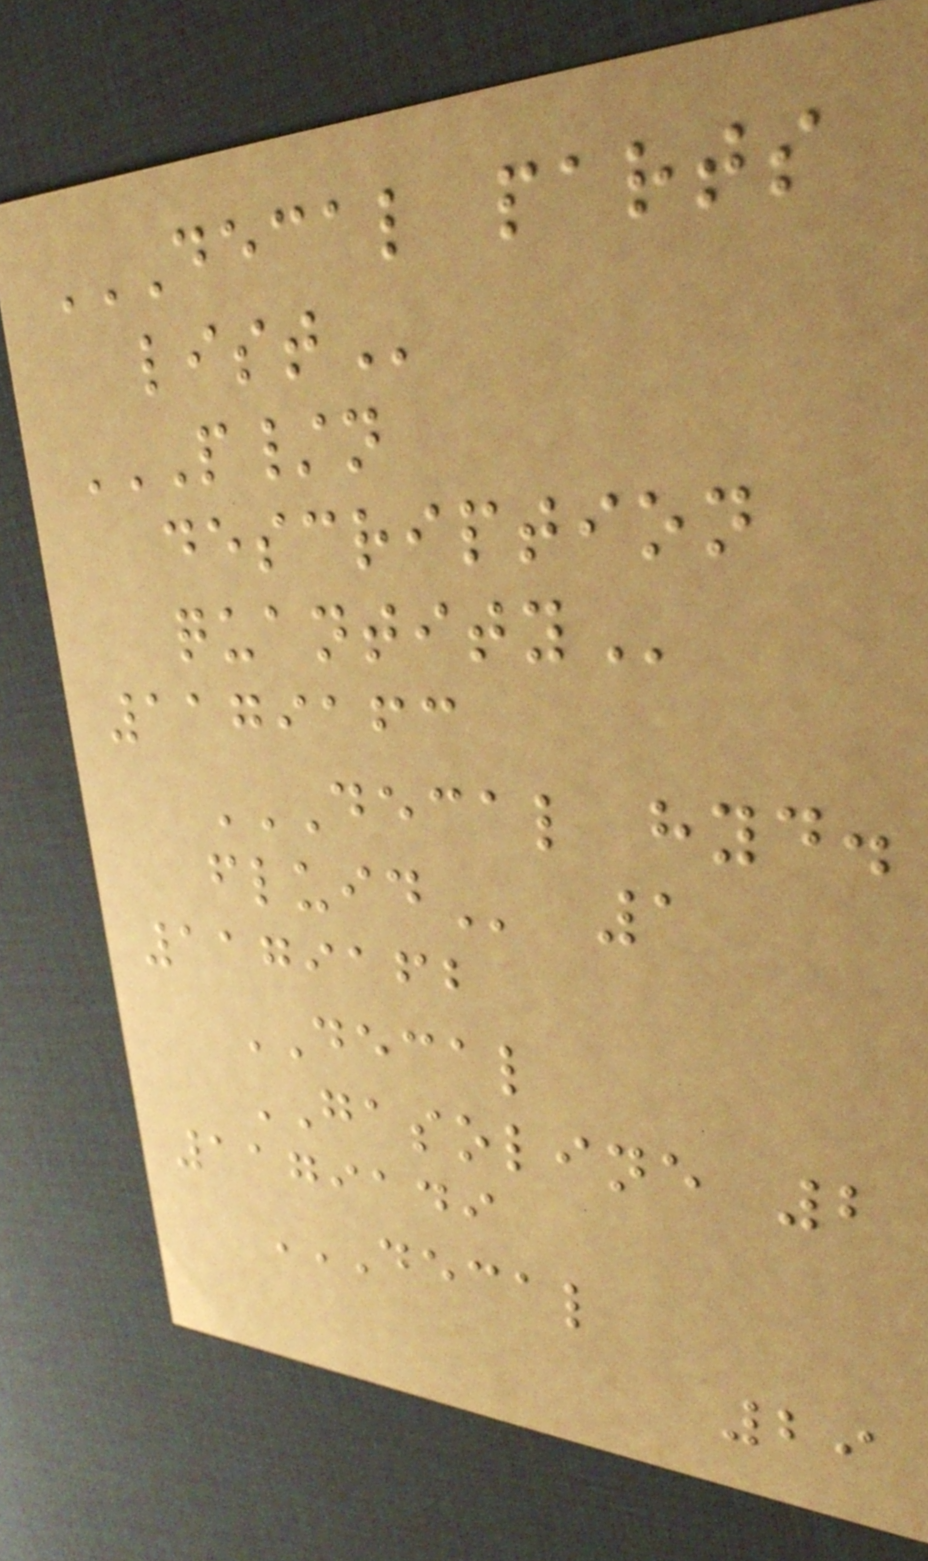DECAL PARTS
LIST
P/N
DESCRIPTION
QUANTITY
1179163
DECAL HYD.
FLUID 1
1179162
DECAL
GASOLINE 2
1179149
DECAL
29
